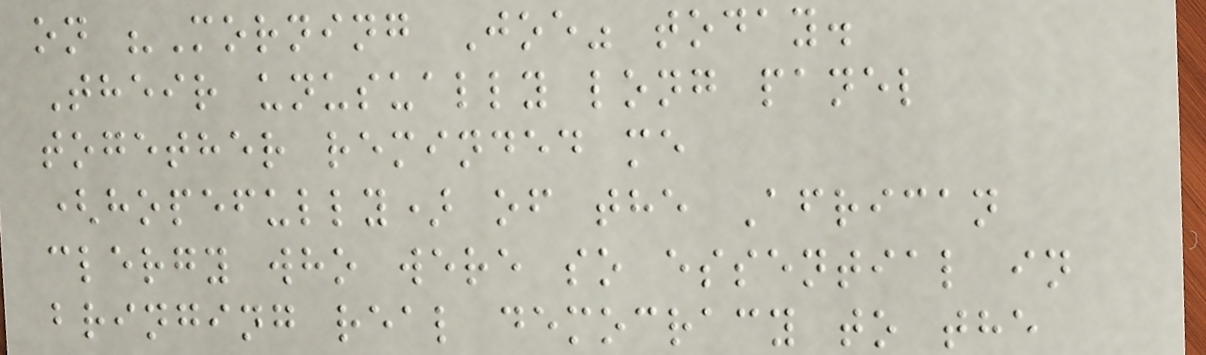on "Morning Joe" today.
Their unusually long panel
together reminded me
(hopefully) of the African
clergy who were so essential in
bringing real democracy to the
